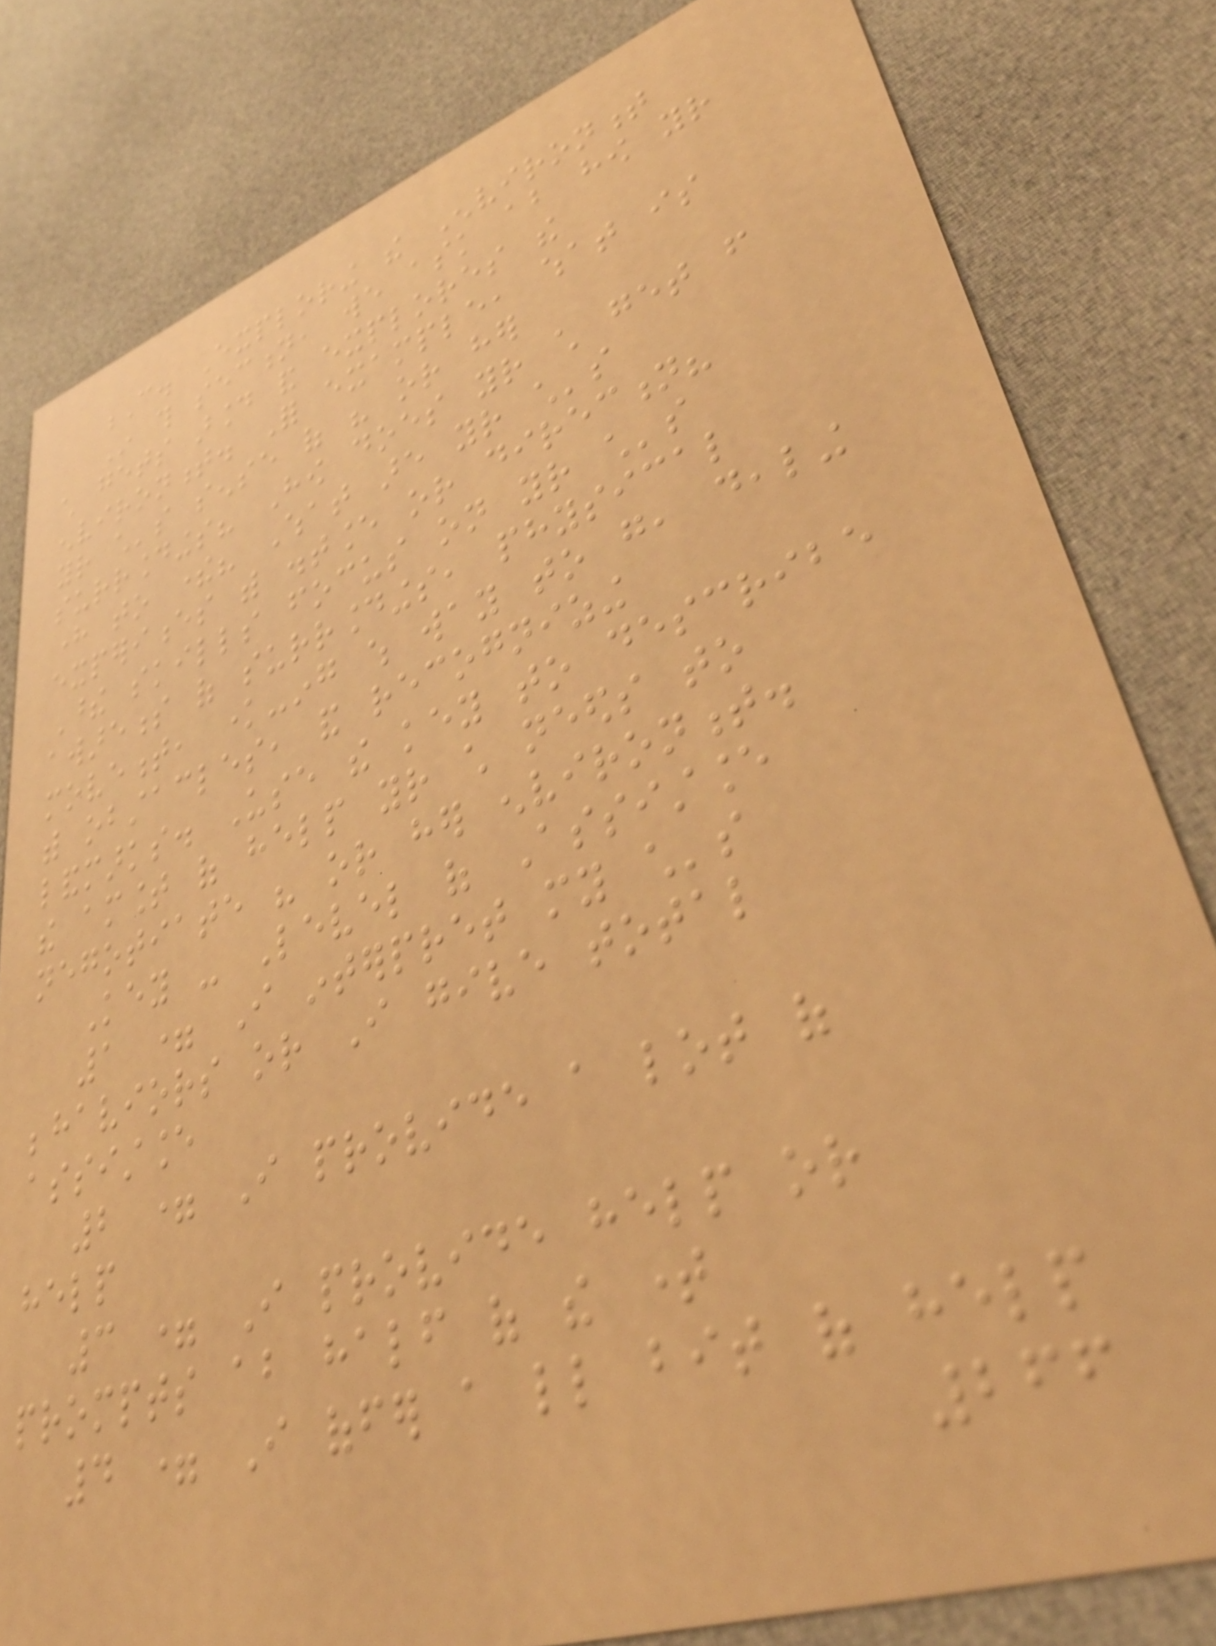C. Exploring the Environment
In this section, we ask about how your
child gets around and explores the
environment. For example, what is
your child's sense of his or her
surroundings? How does your child get from
here to there? What are your child's
experiences with distance or direction?
These skills focus on your child's
awareness of surroundings, physical
movement, know-ing which way to go, dealing
with obstacles, and recognizing
landmarks. Use the key to describe
the amount of help your child needs to
negotiate his or her environment.
Key - Level of Assistance
1 = I interpret my child's
behaviors or I give total
assistance
2 = I provide a lot of
help
3 = I provide help or
prompts about half of the time
4 = I offer a little bit of help
266
